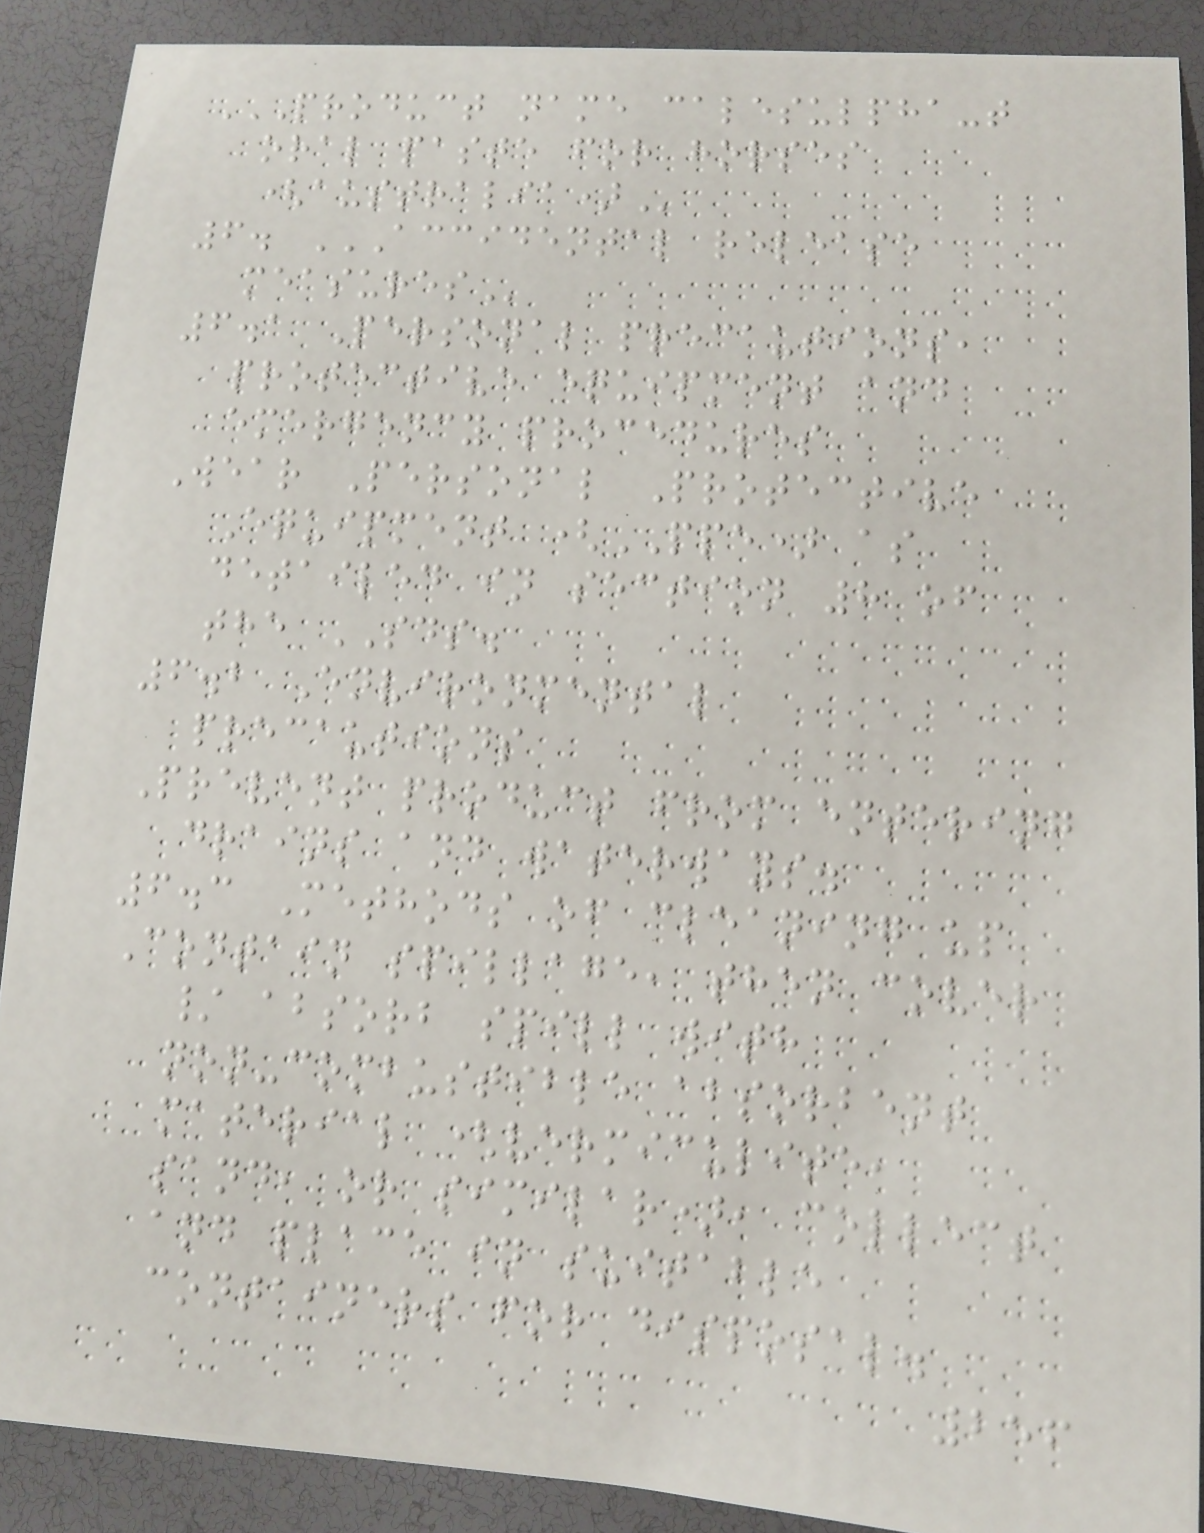PRODUCT NAME CALESULPHA-T
ORAL PASTE FOR HORSES
(AUSTRALIA)
6. ACCIDENTAL RELEASE
MEASURES
6.1 Personal precautions,
protective equipment and
emergency procedures
Wear Personal Protective
Equipment (PPE) as
detailed in section 8 of
the SDS.
6.2 Environmental
precautions
Prevent product from entering
drains and waterways.
6.3 Methods of cleaning up
Contain spillage, then cover
/ absorb spill with
non-combustible absorbent
material (vermiculite,
sand, or similar), collect
and place in suitable
containers for disposal.
256
